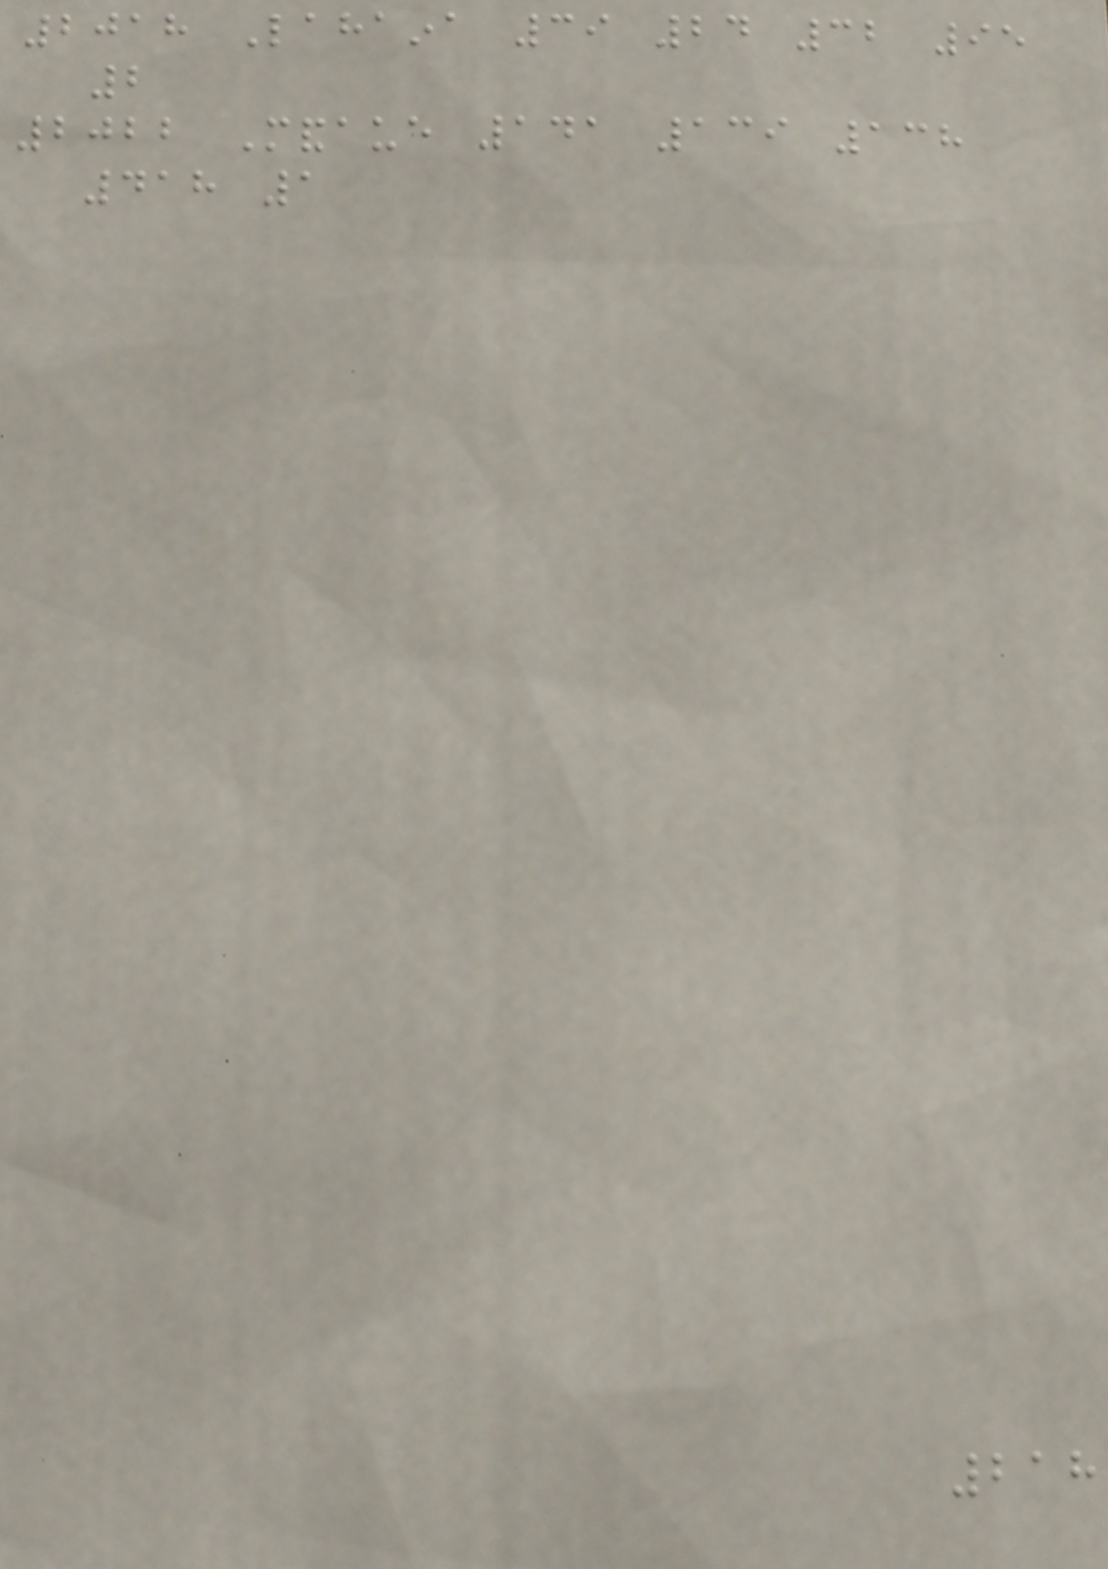2018 Lahaina 39 24 32 95
2
2022 Mandaue 141 139 138
418 1
218
